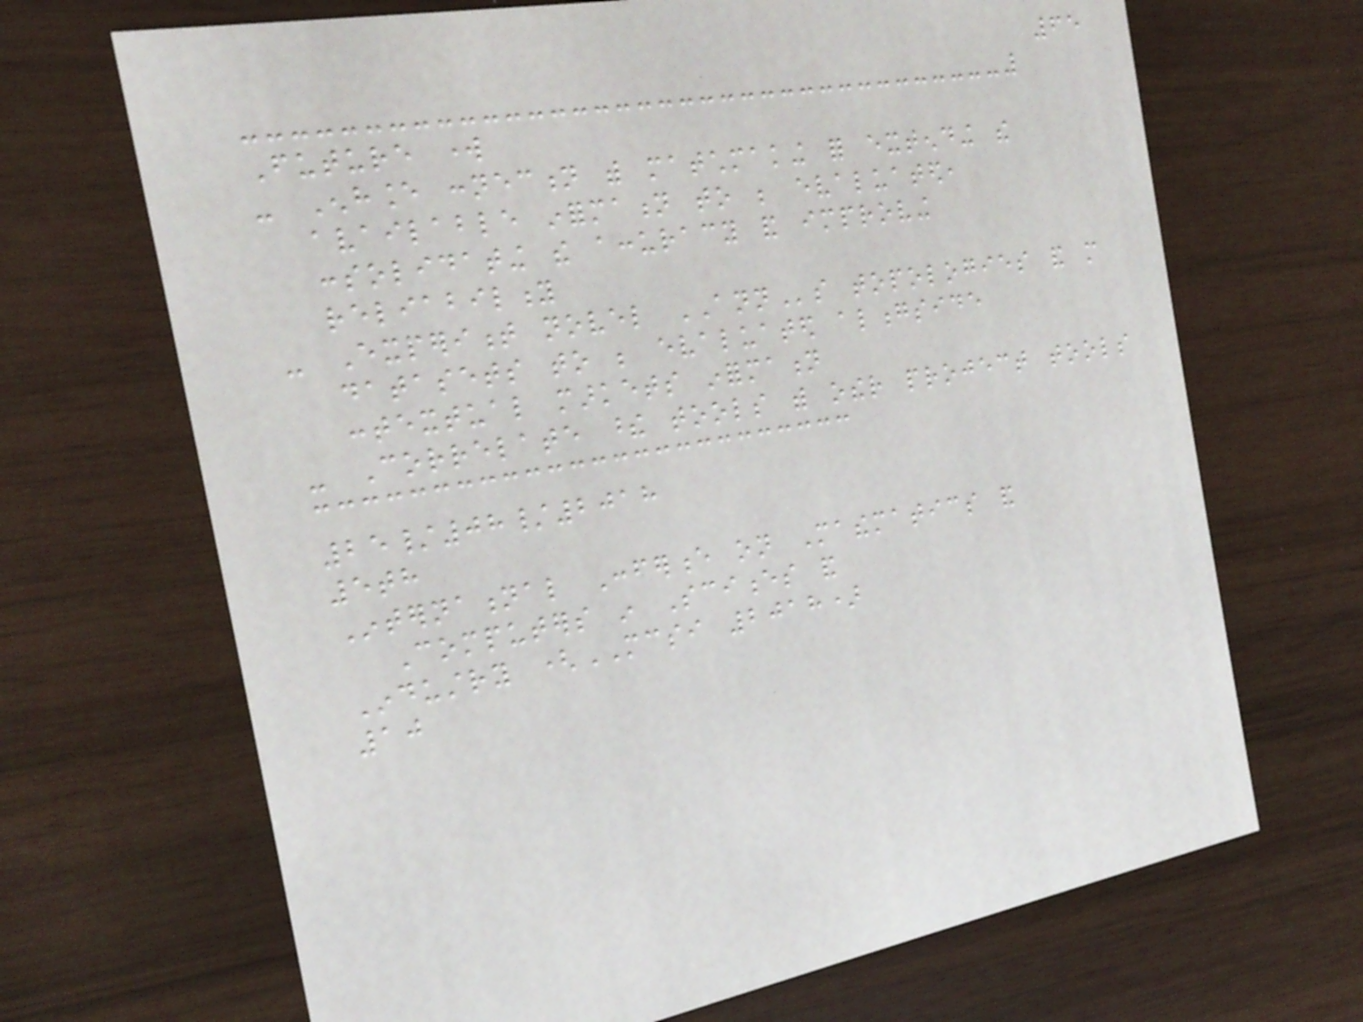65
Future work
- Enhance connection with matchmaking for extending the
available information to be evaluated,
consolidating the accuracy and improving
reliability
- Experiment novel ANNs topologies and more
datasets to be evaluated alongside
contextual markets information
- Correlate these tools with other project tools
25/08/2018
5th
International Conference on Mathematics and
Computers in Sciences and
Industry (MCSI 2018)
10
